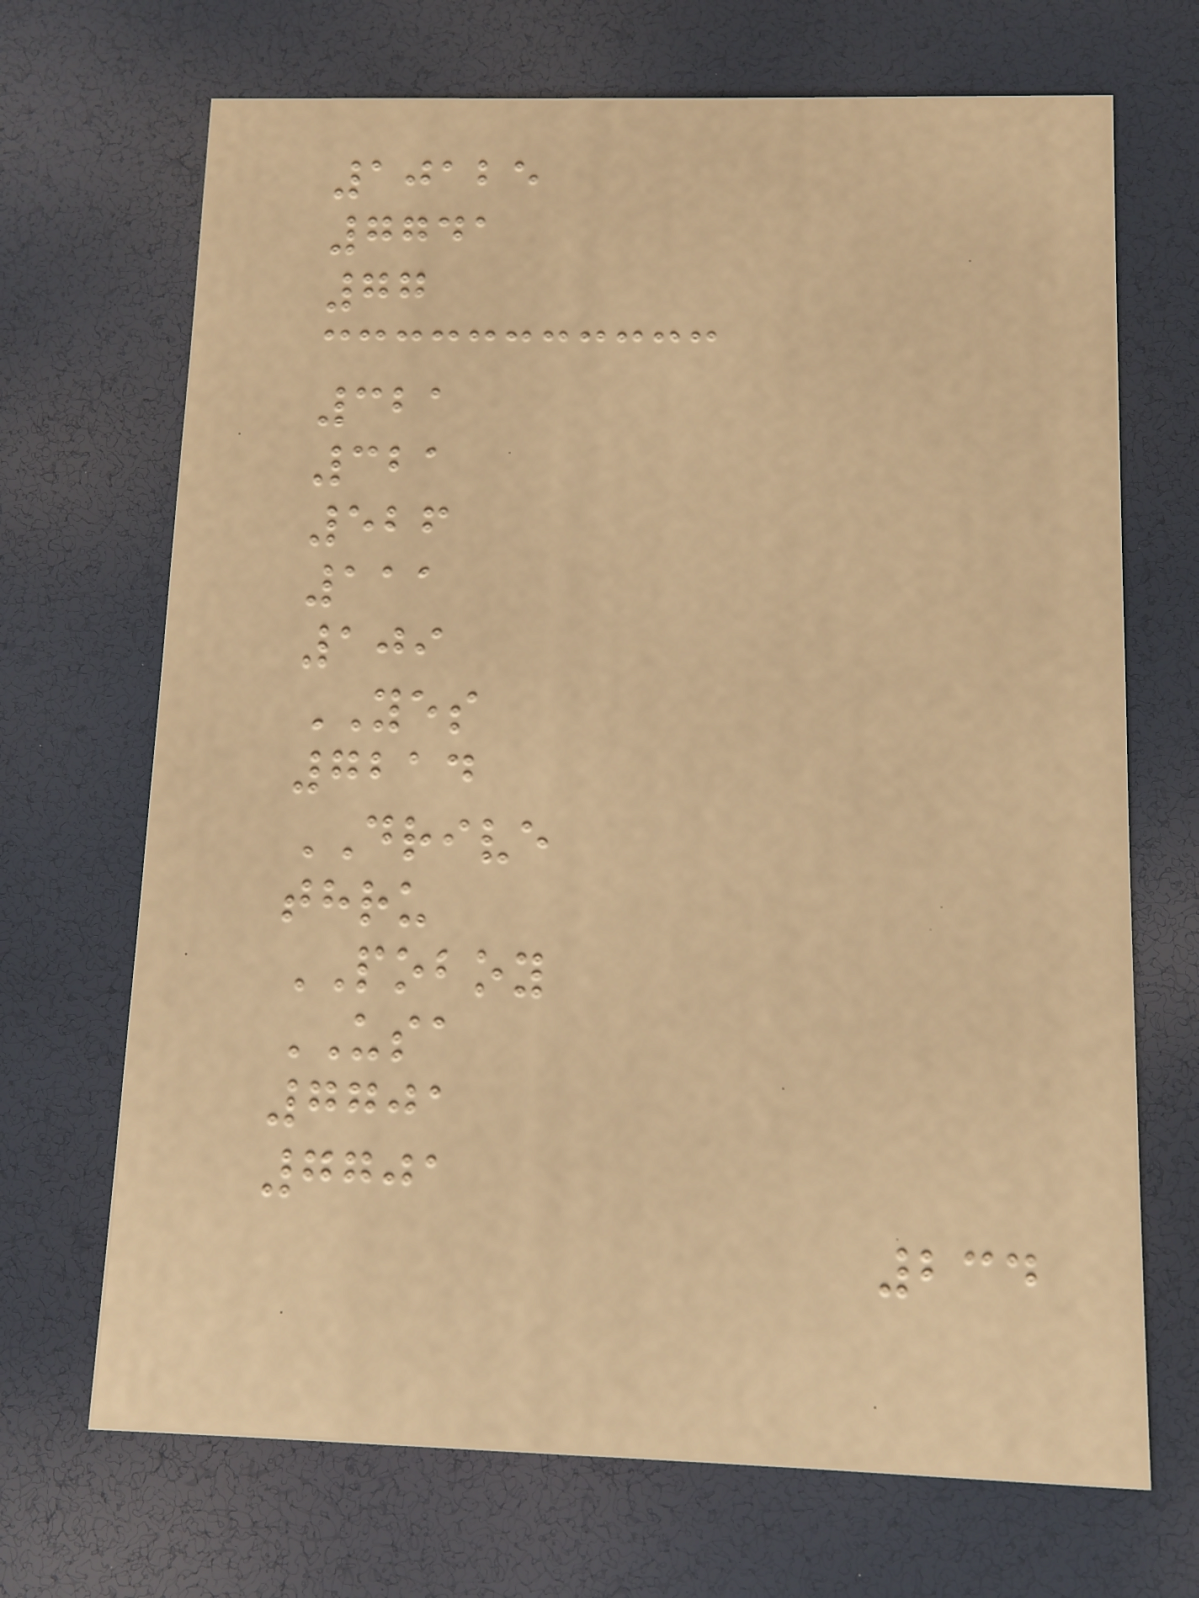10125
7741
77
321
321
526
111
109
YES
7214
DRIVE
thru
POBOY
USA
7701
7701
234
